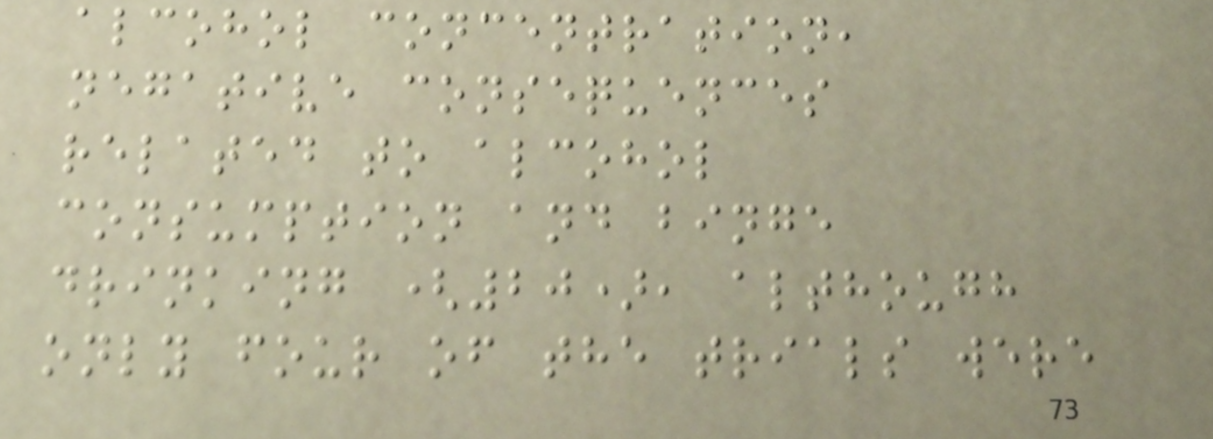alcohol concentration,
negative consequences
related to alcohol
consumption and binge
drinking (20), although
only four of the trials were
